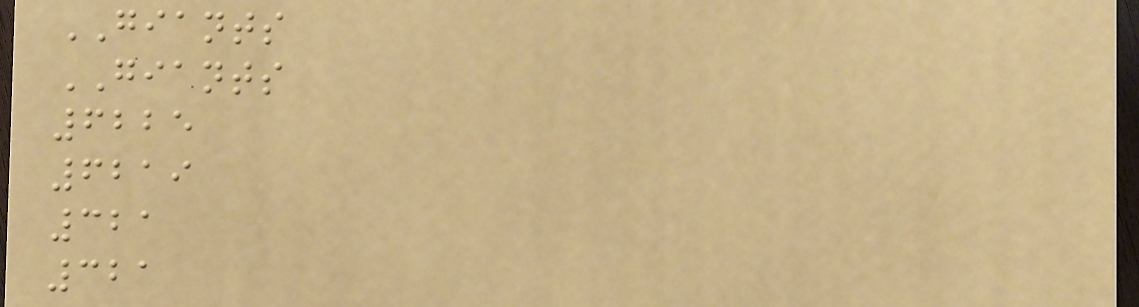GIANTS
GIANTS
6225
6219
321
321
